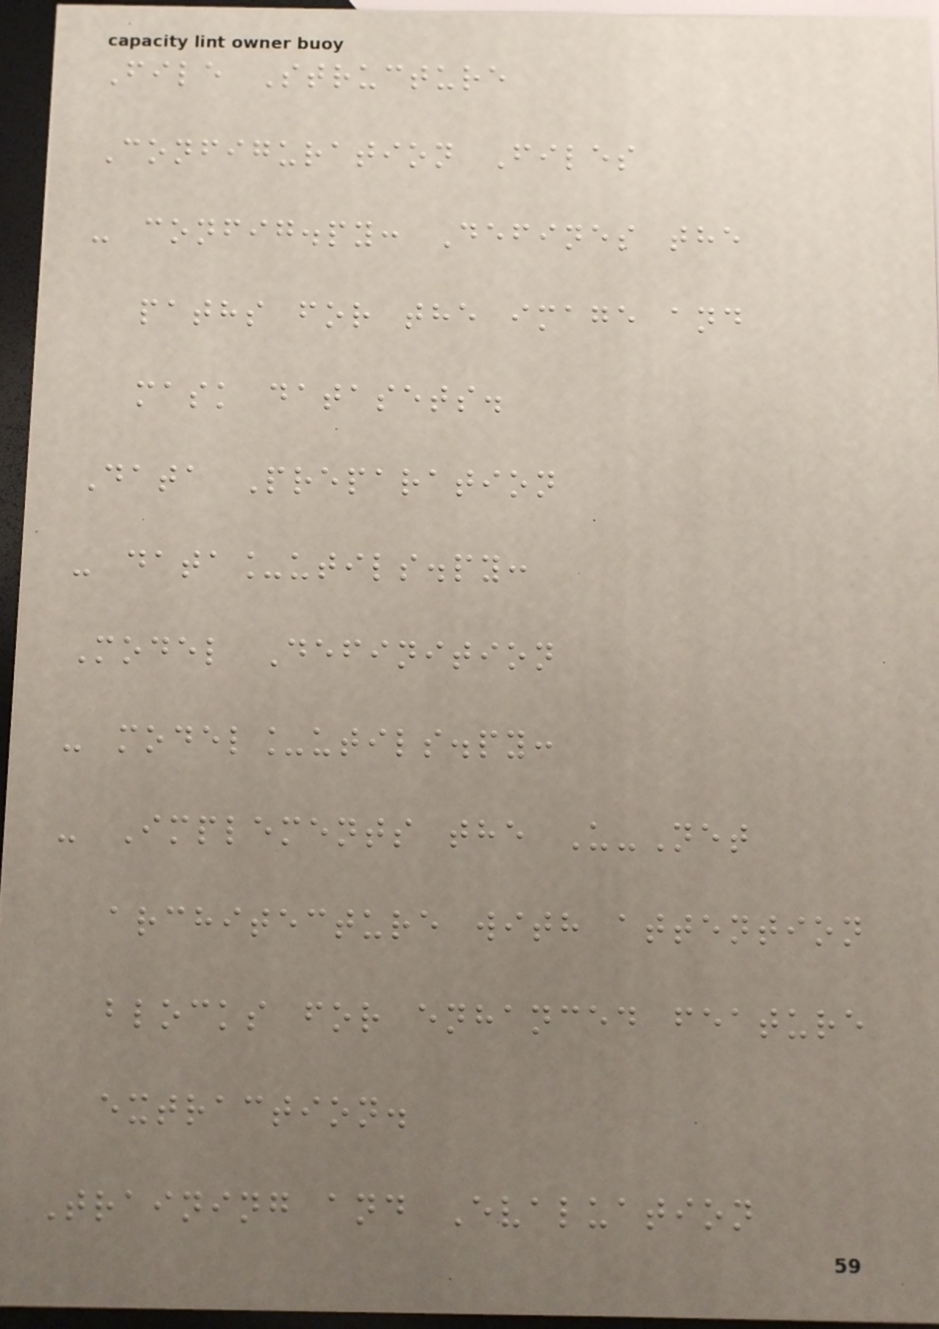File Structure
Configuration Files
- config.py: Defines the
paths for the image and
mask datasets.
Data Preparation
- data_utils.py:
Model Definition
- model_utils.py:
- Implements the U-Net
architecture with attention
blocks for enhanced feature
extraction.
Training and Evaluation
